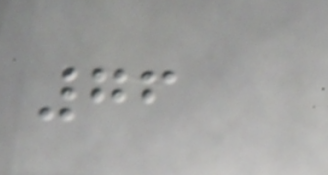76
